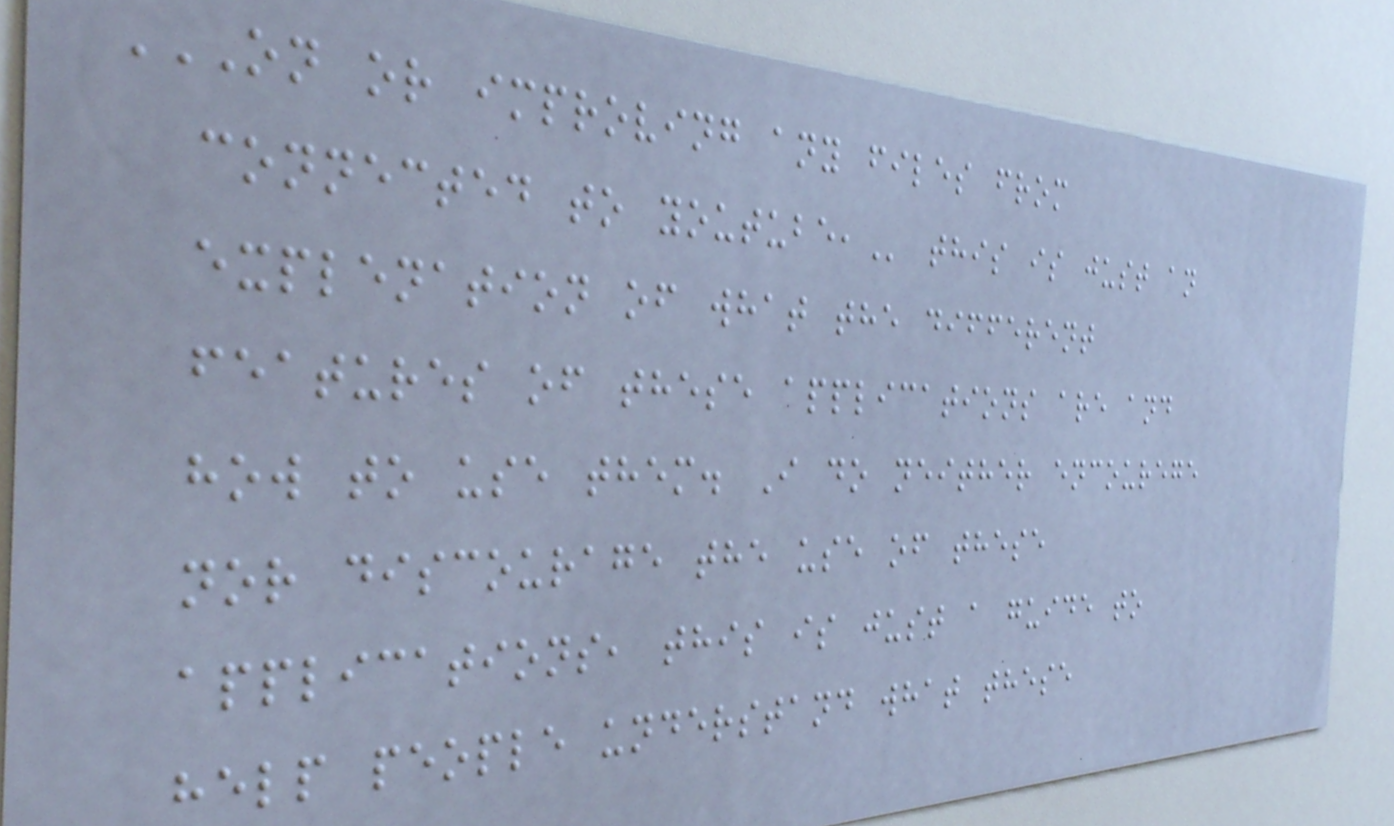ON OR IMPROVING ANY FILES FROM
CONNECTED TO YOUTUBE, this is just an
explenation of what the different
features of these applications are and
how to use them. I do neither encourege
nor discourage the use of these
applications, this is just a guide to
help people understand what these
